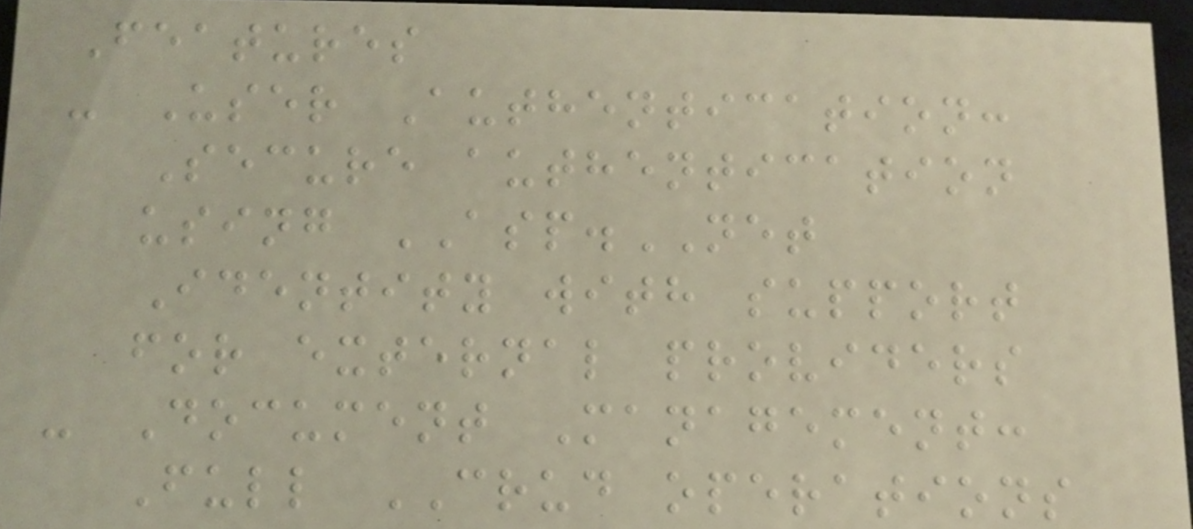Features
- User Authentication:
Secure authentication
using ASP.NET
Identity with support
for external providers
- Document Management:
Full CRUD operations
